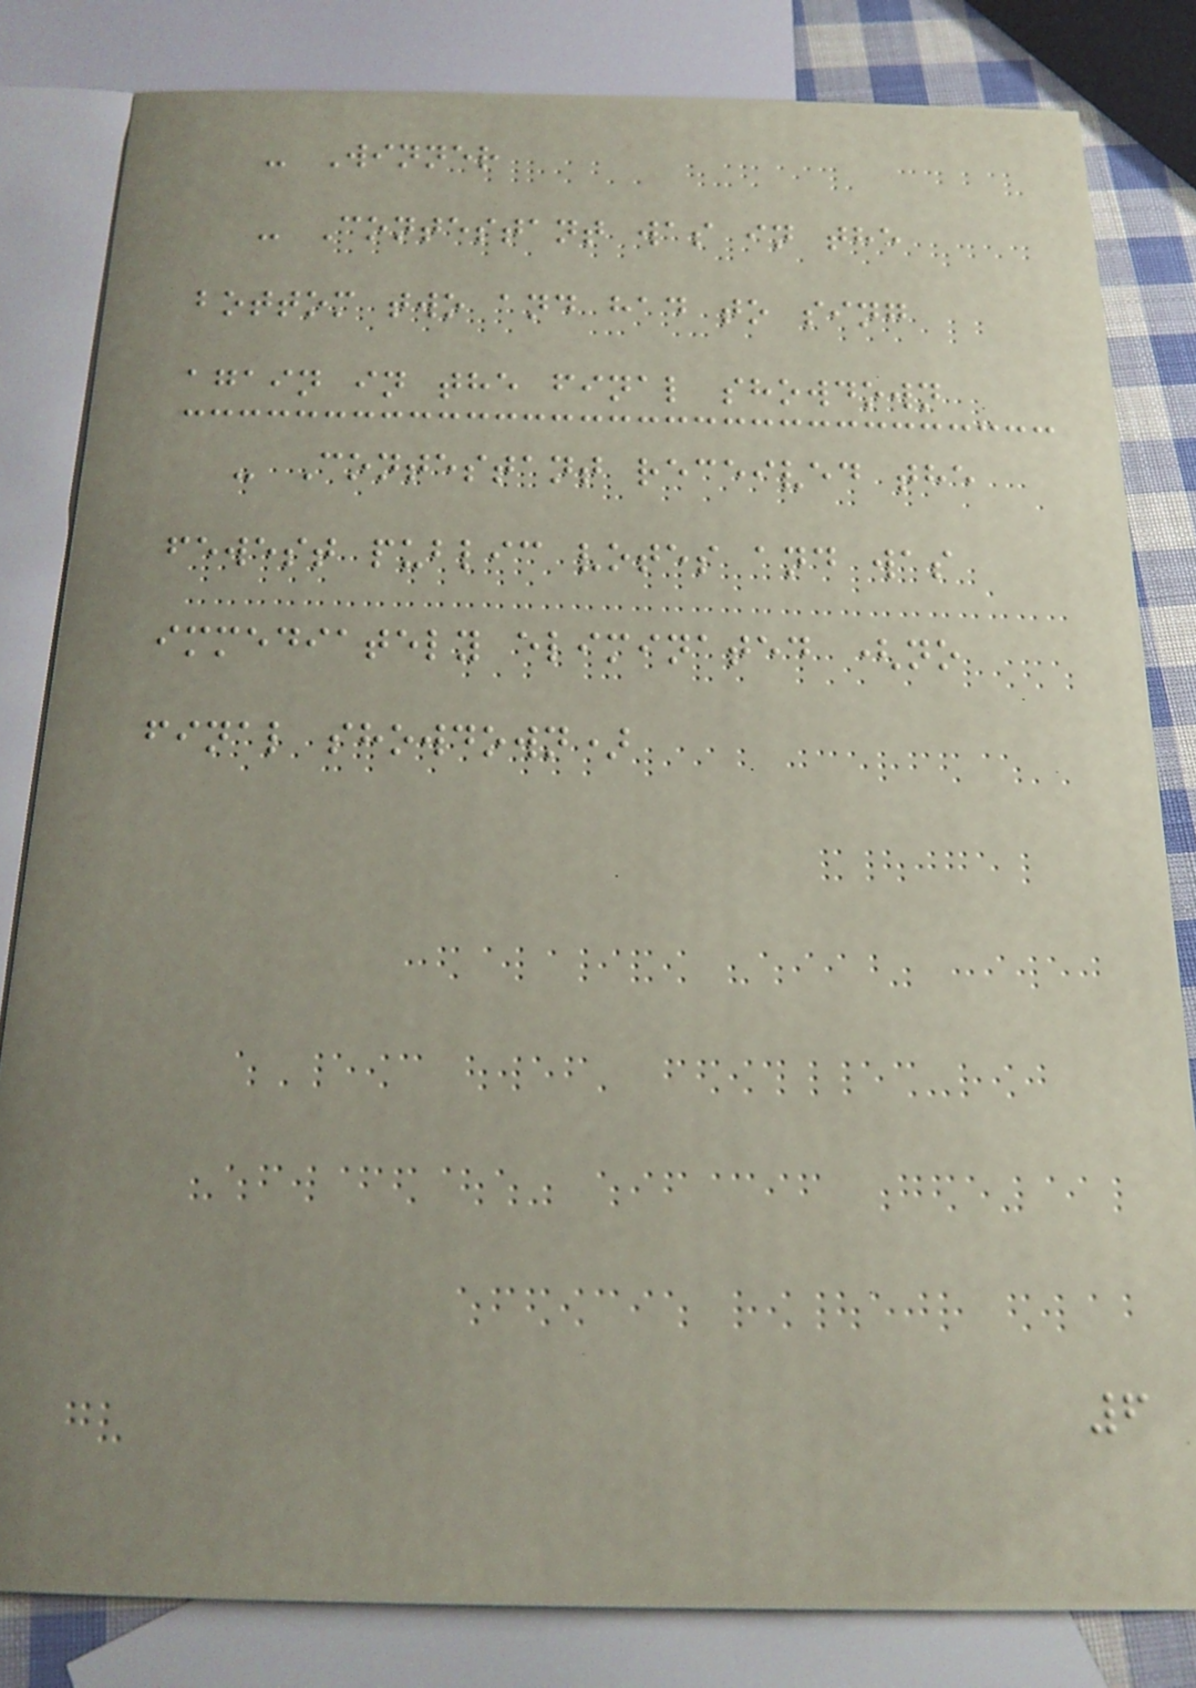- Winner
- Contestant was in the
bottom two and had to sing
again in the final showdown
- Contestant received the
fewest public votes and was
immediately eliminated (no
final showdown)
6
